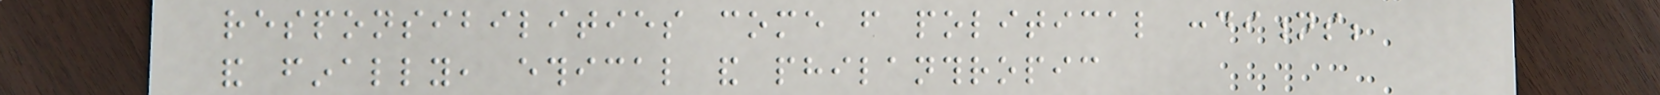responsibilities come from political conditions;
and finally, ethical and philanthropic
